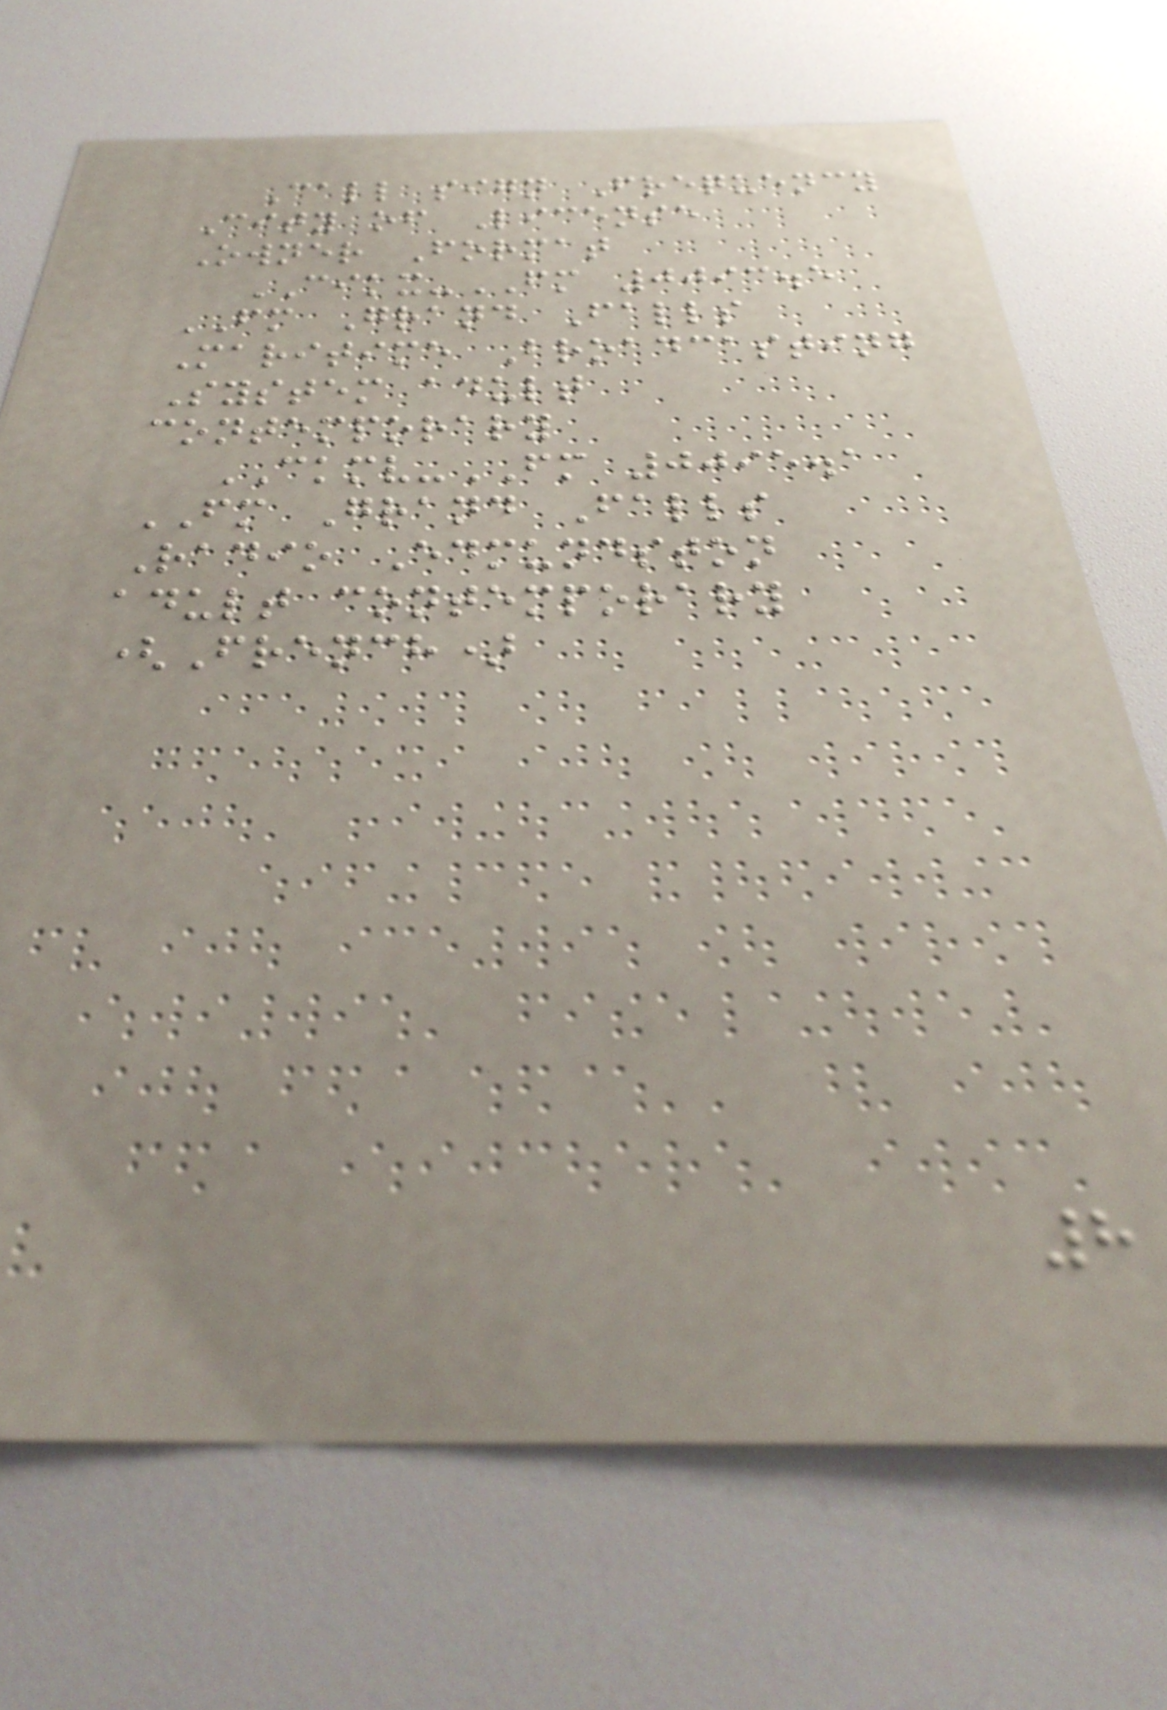Call sign Frequency
City of License
Owner Format
CIKX-FM 0093.5
FM Grand Falls
Maritime Broadcasting
System adult
contemporary
CKMV-FM 0095.1
FM Grand Falls
Radio Edmundston
adult contemporary
(French)
8
